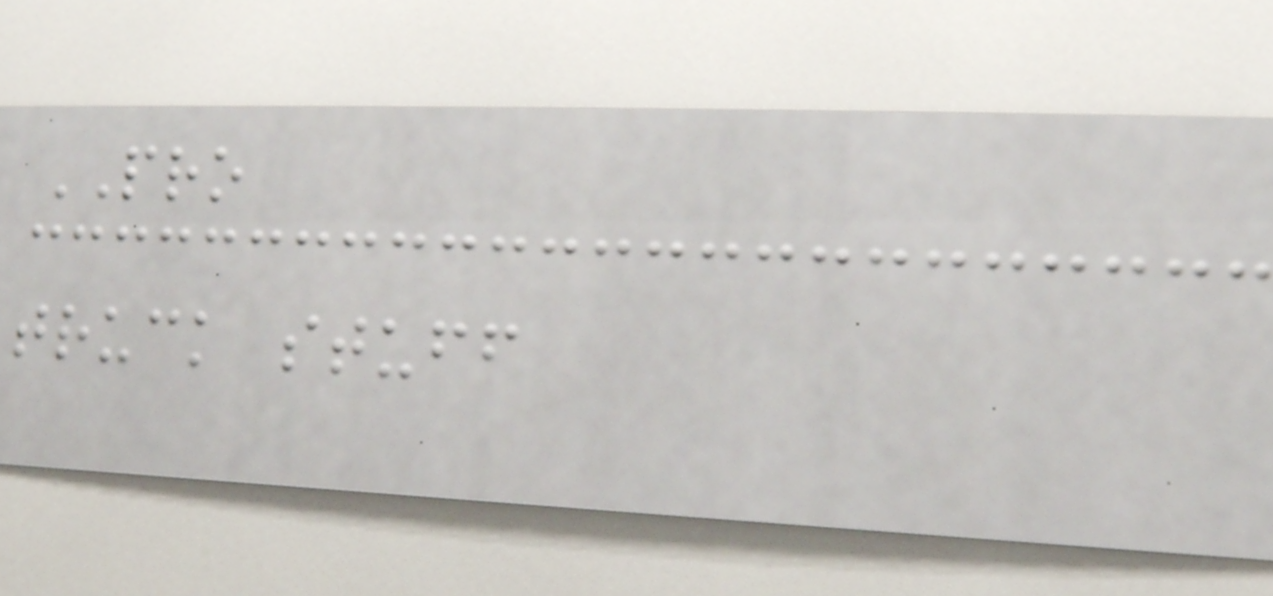PRO
truck stuff
